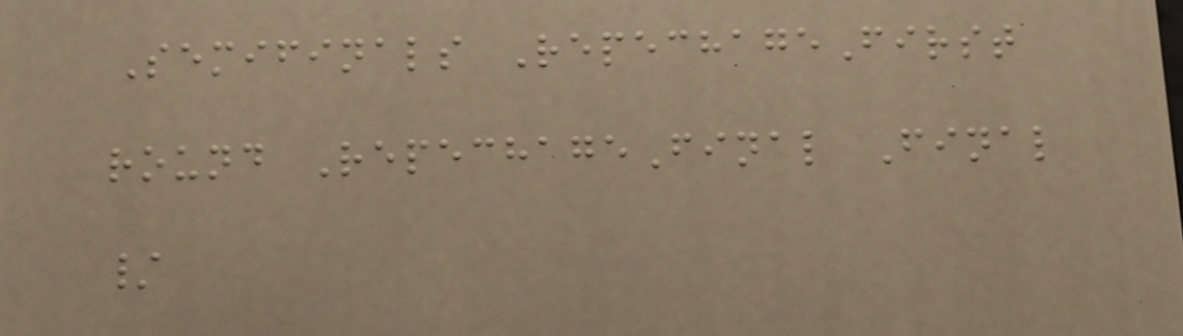Semifinals RepechageFirst
round RepechageFinal Final
/
